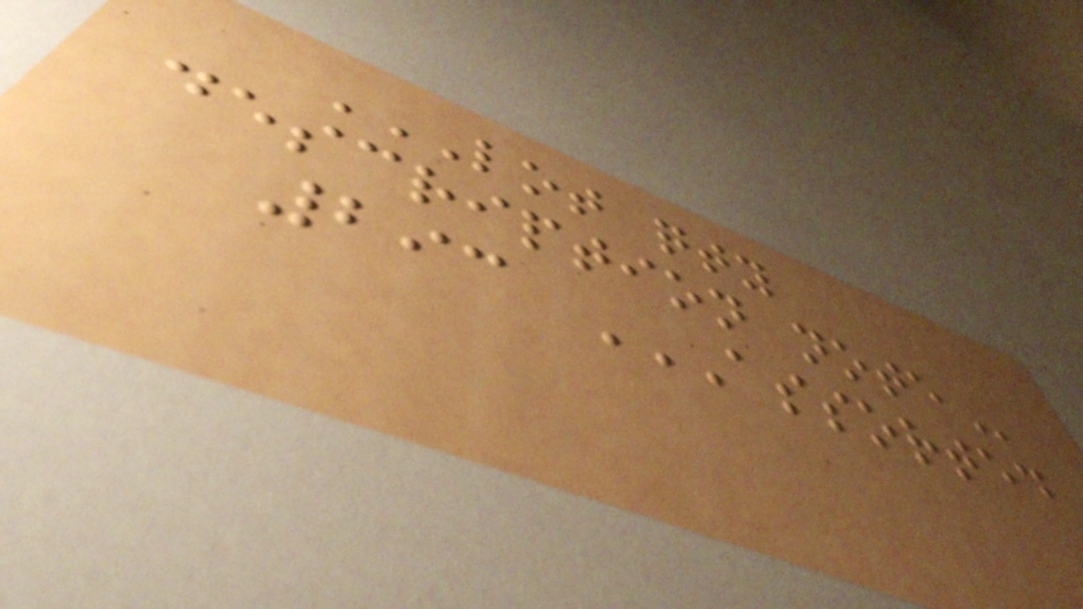LOT QTY
DESCRIPTION NOTE
293 ASSORTED
